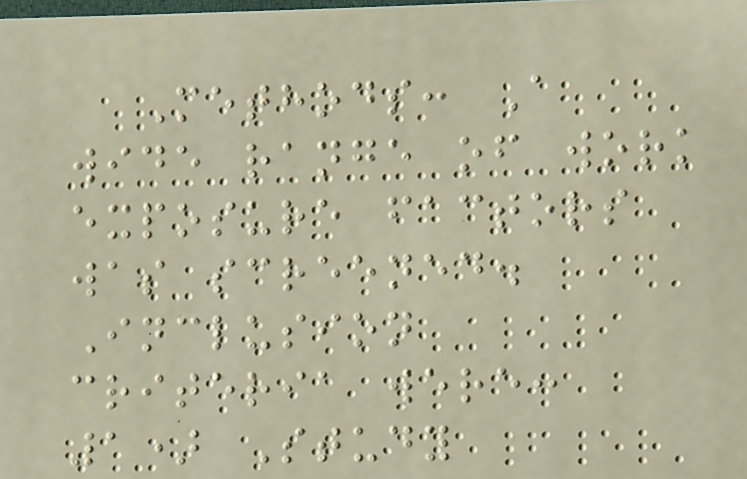Methods: A
wide range of work
exposure factors
was screened.
Inclusion
criteria were:
1) Study
